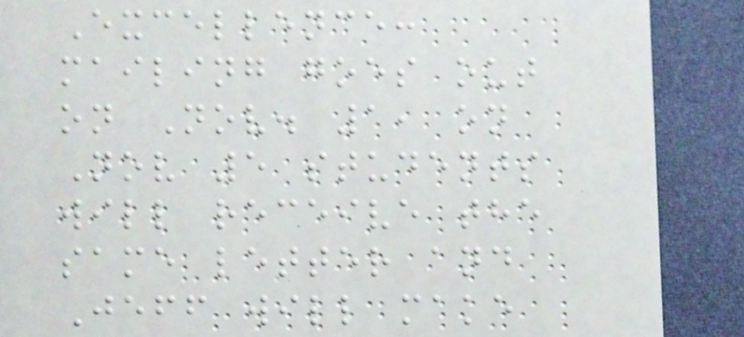Excellence:
mailing goes out
on Nov. 1, on
Nov 5 students
will receive the
same letter and
Jeff will make
